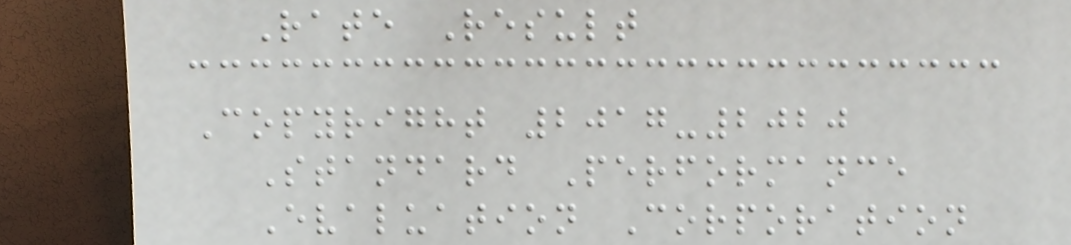Rate Result
Copyright 2017-2020
Standard Performance
Evaluation Corporation
